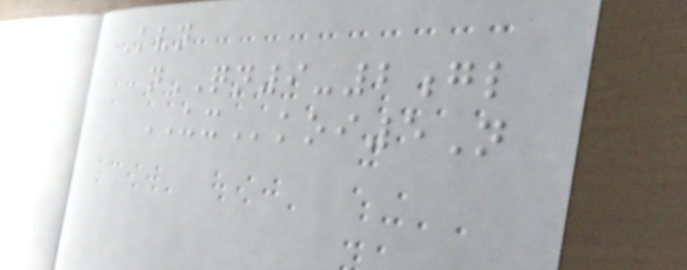Kvn
nQN9-2gl
UXkoi5N
